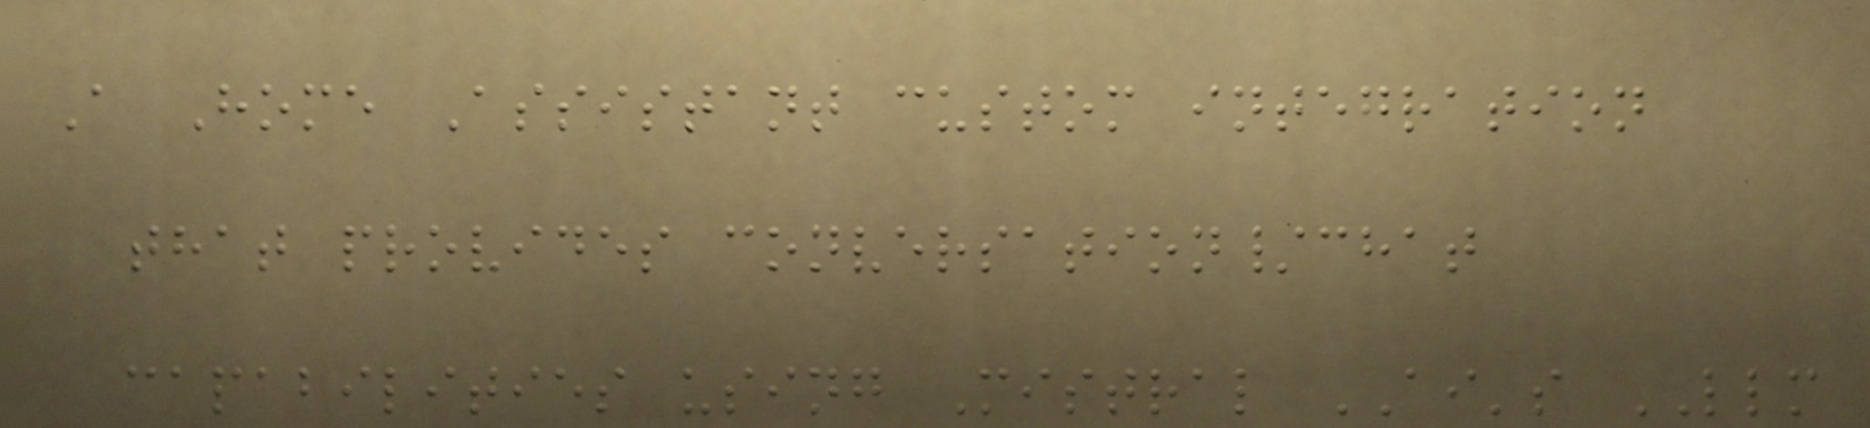A Home Assistant custom integration
that provides conversation/chat
capabilities using Mistral AI's LLM
